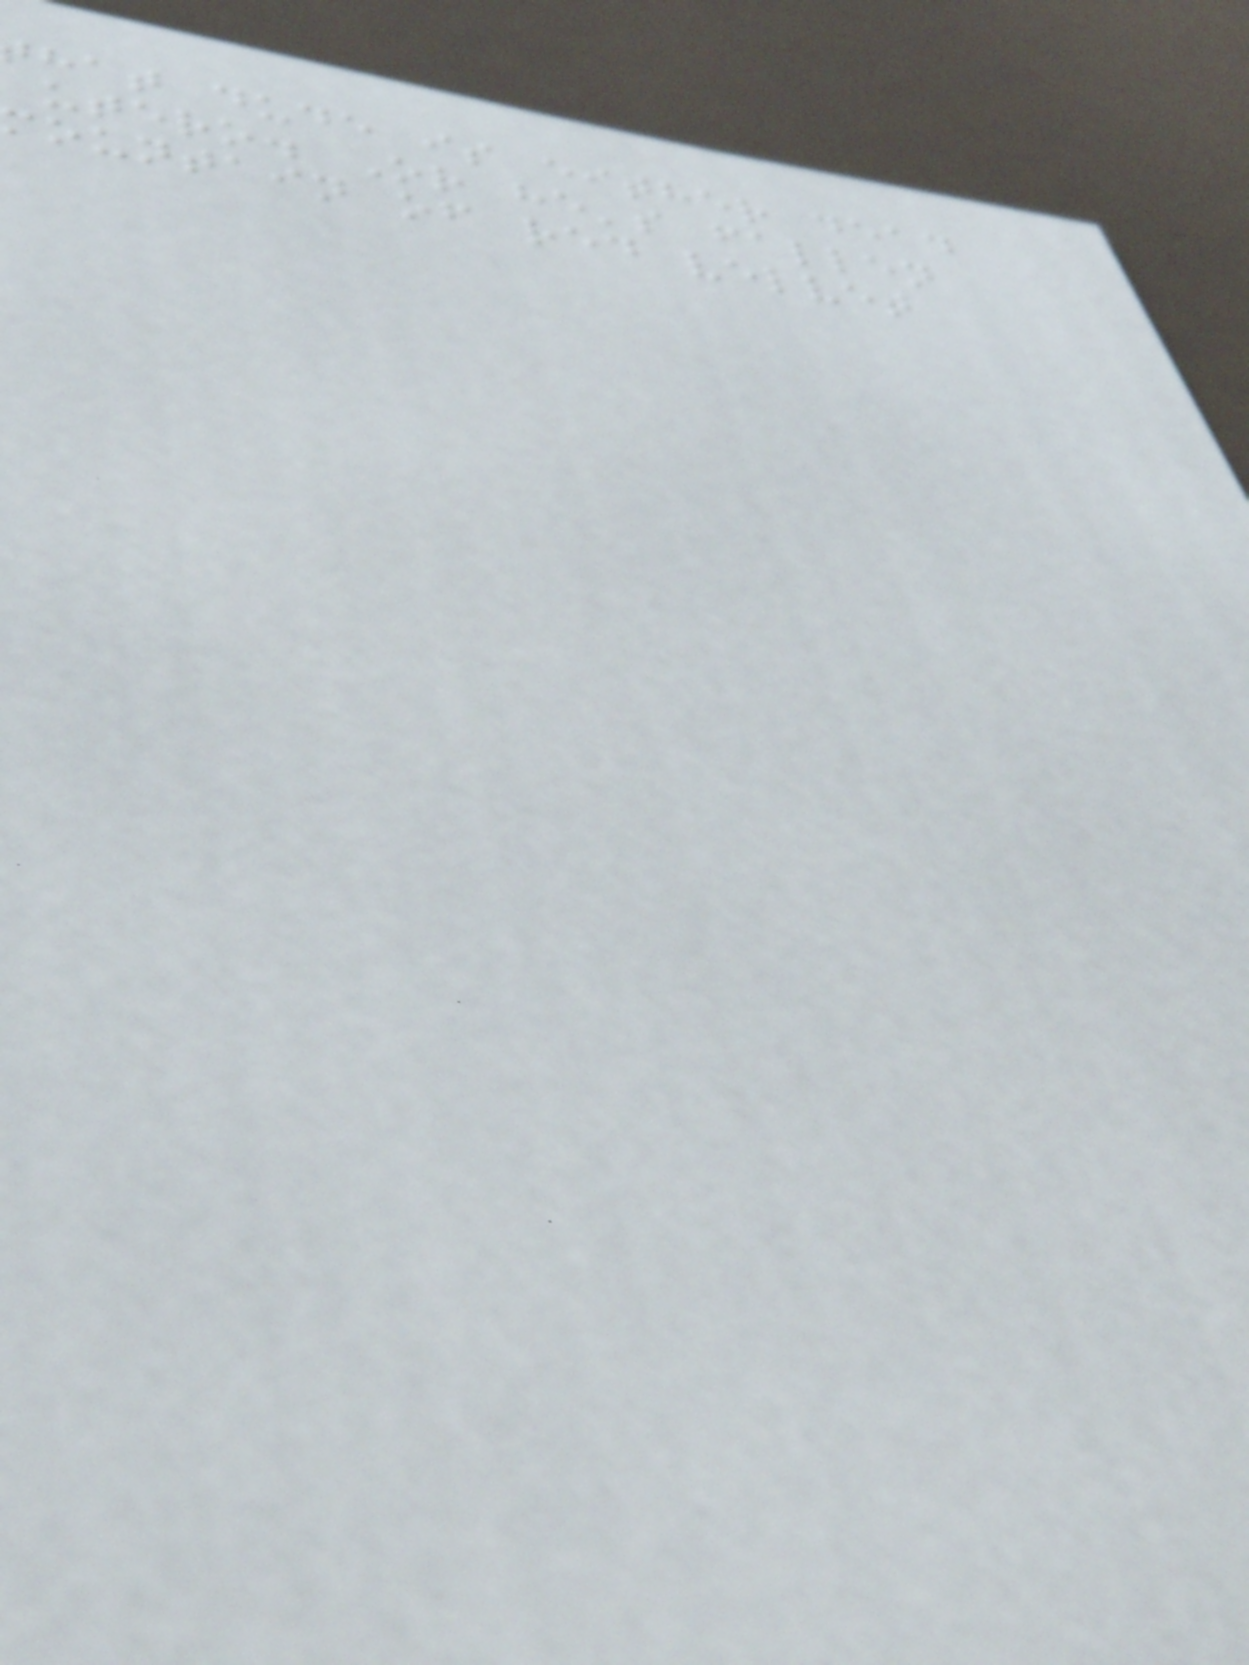hat dude is either dead
utero. Or he's fallen
ountain of red velvet
